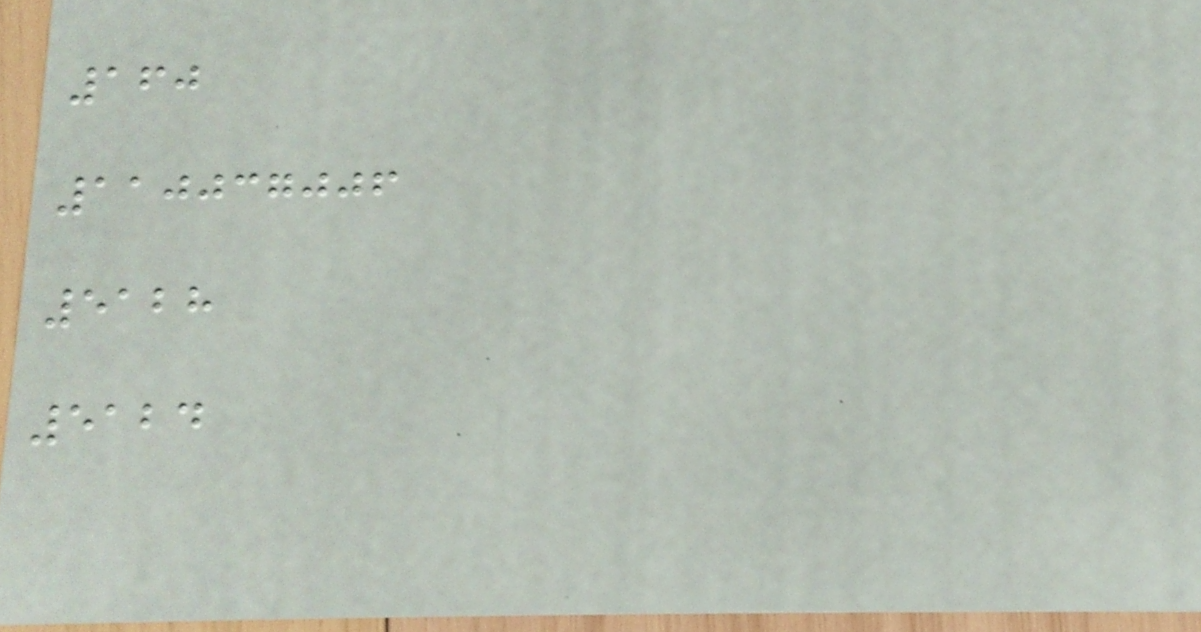160
110037006
5128
5124
